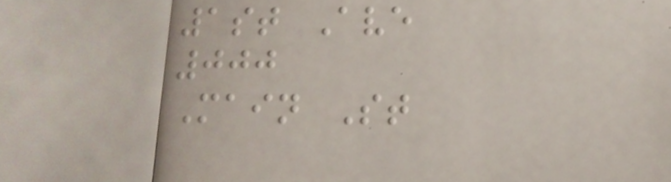1st Ave
000
Main St
